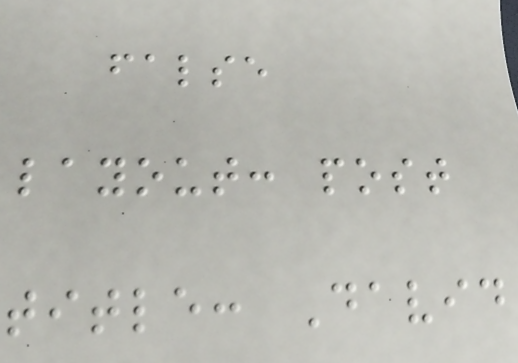false
layout: post
title: David
